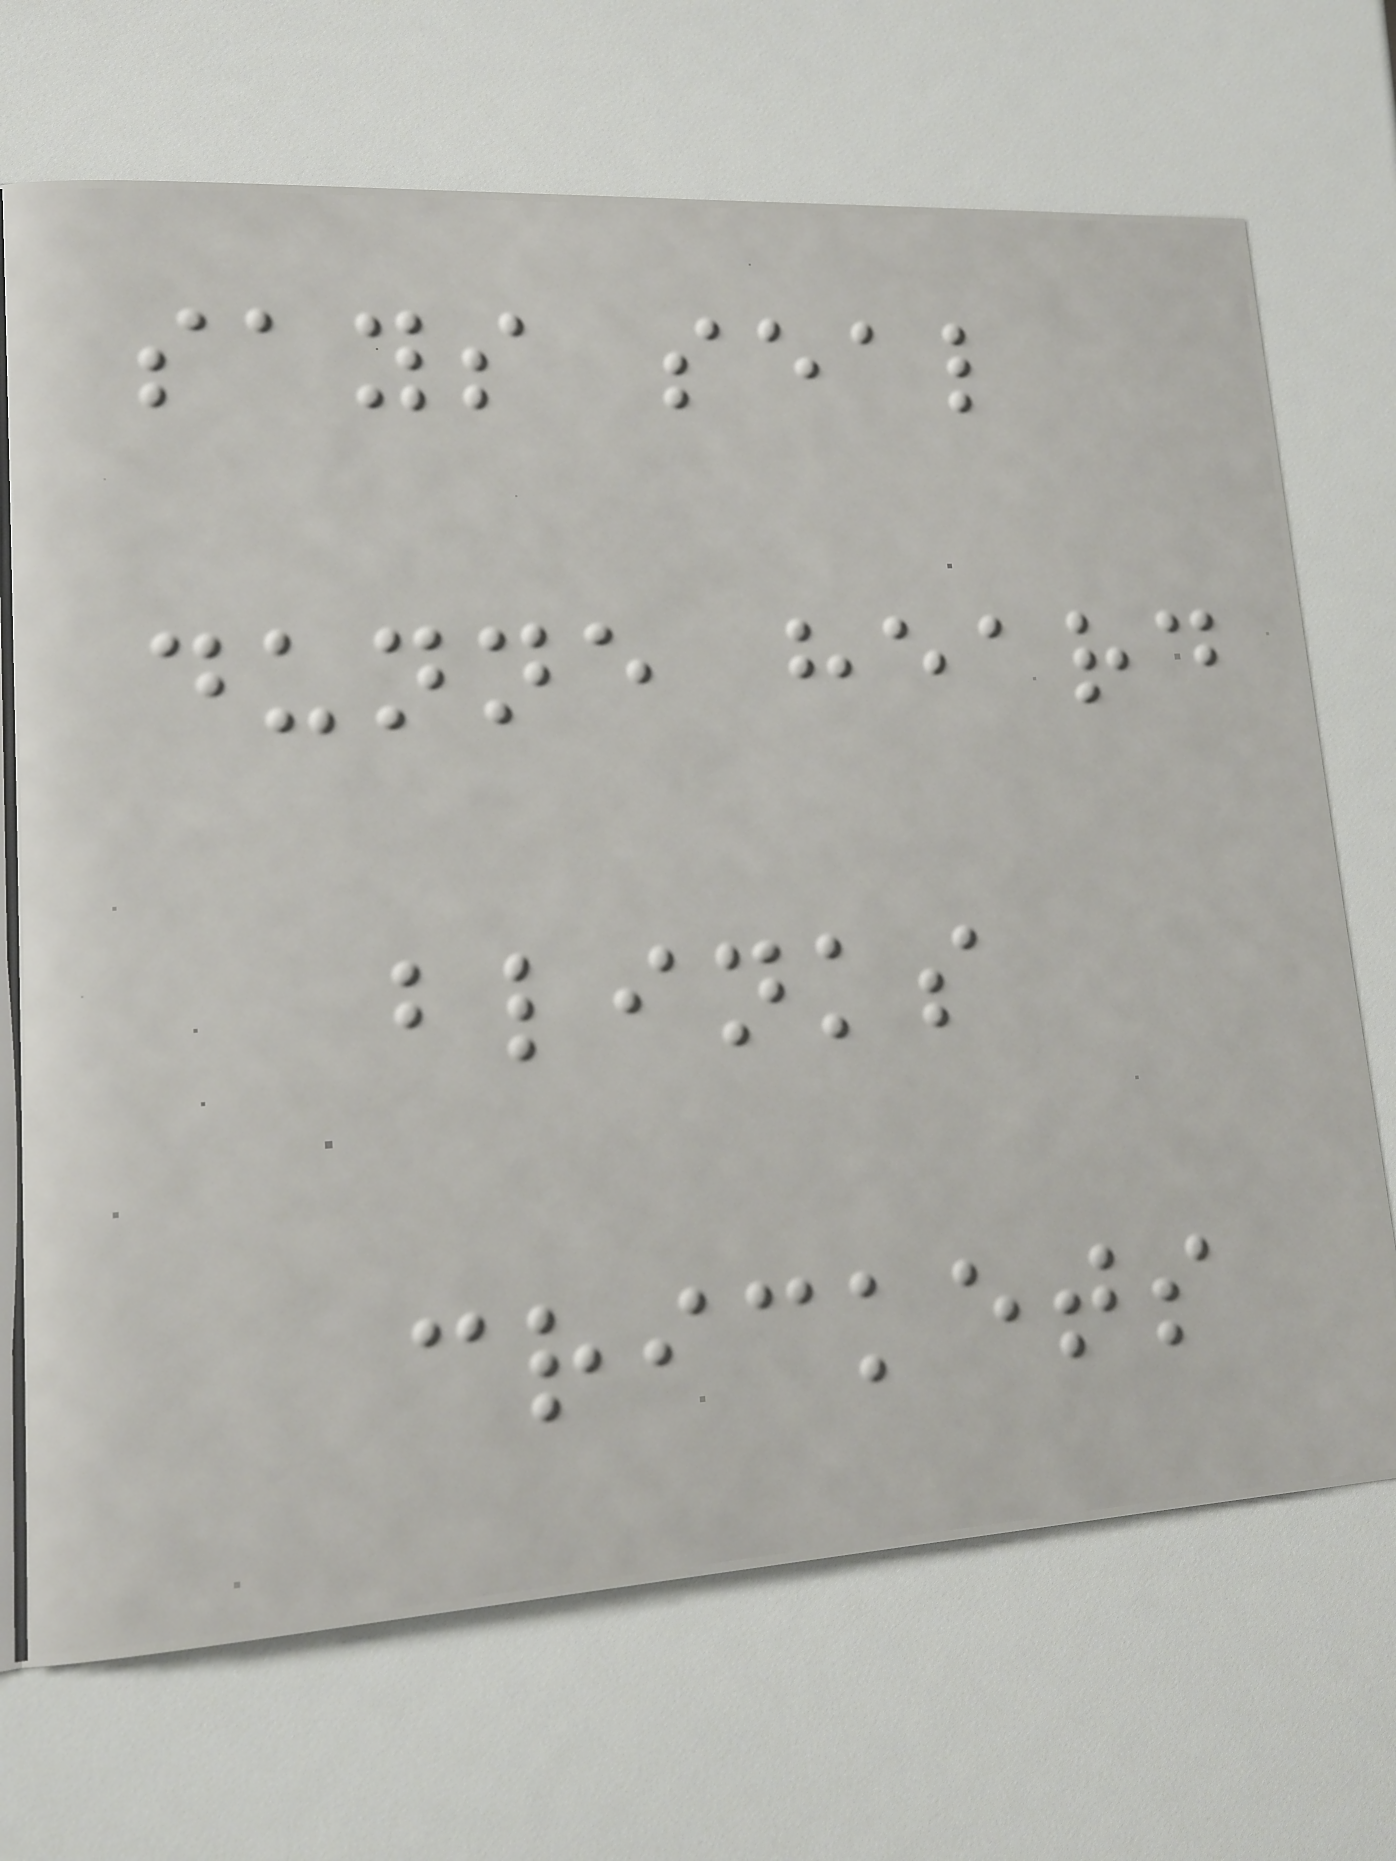says seal
dunne heard
blinks
crickets
